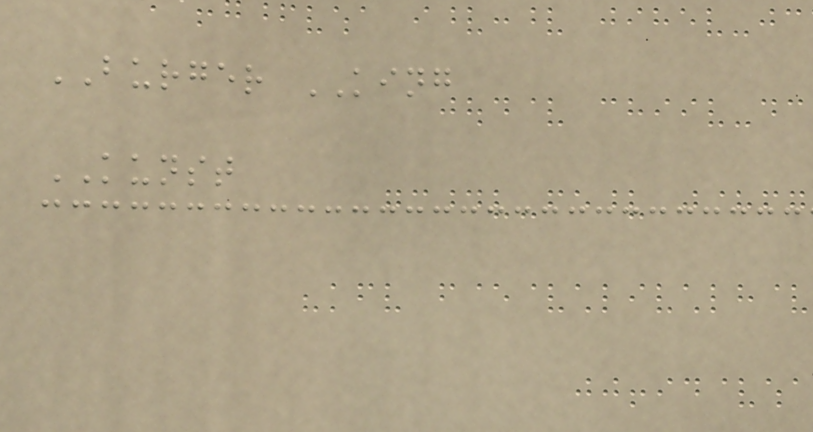BURGER KING
KUNST
